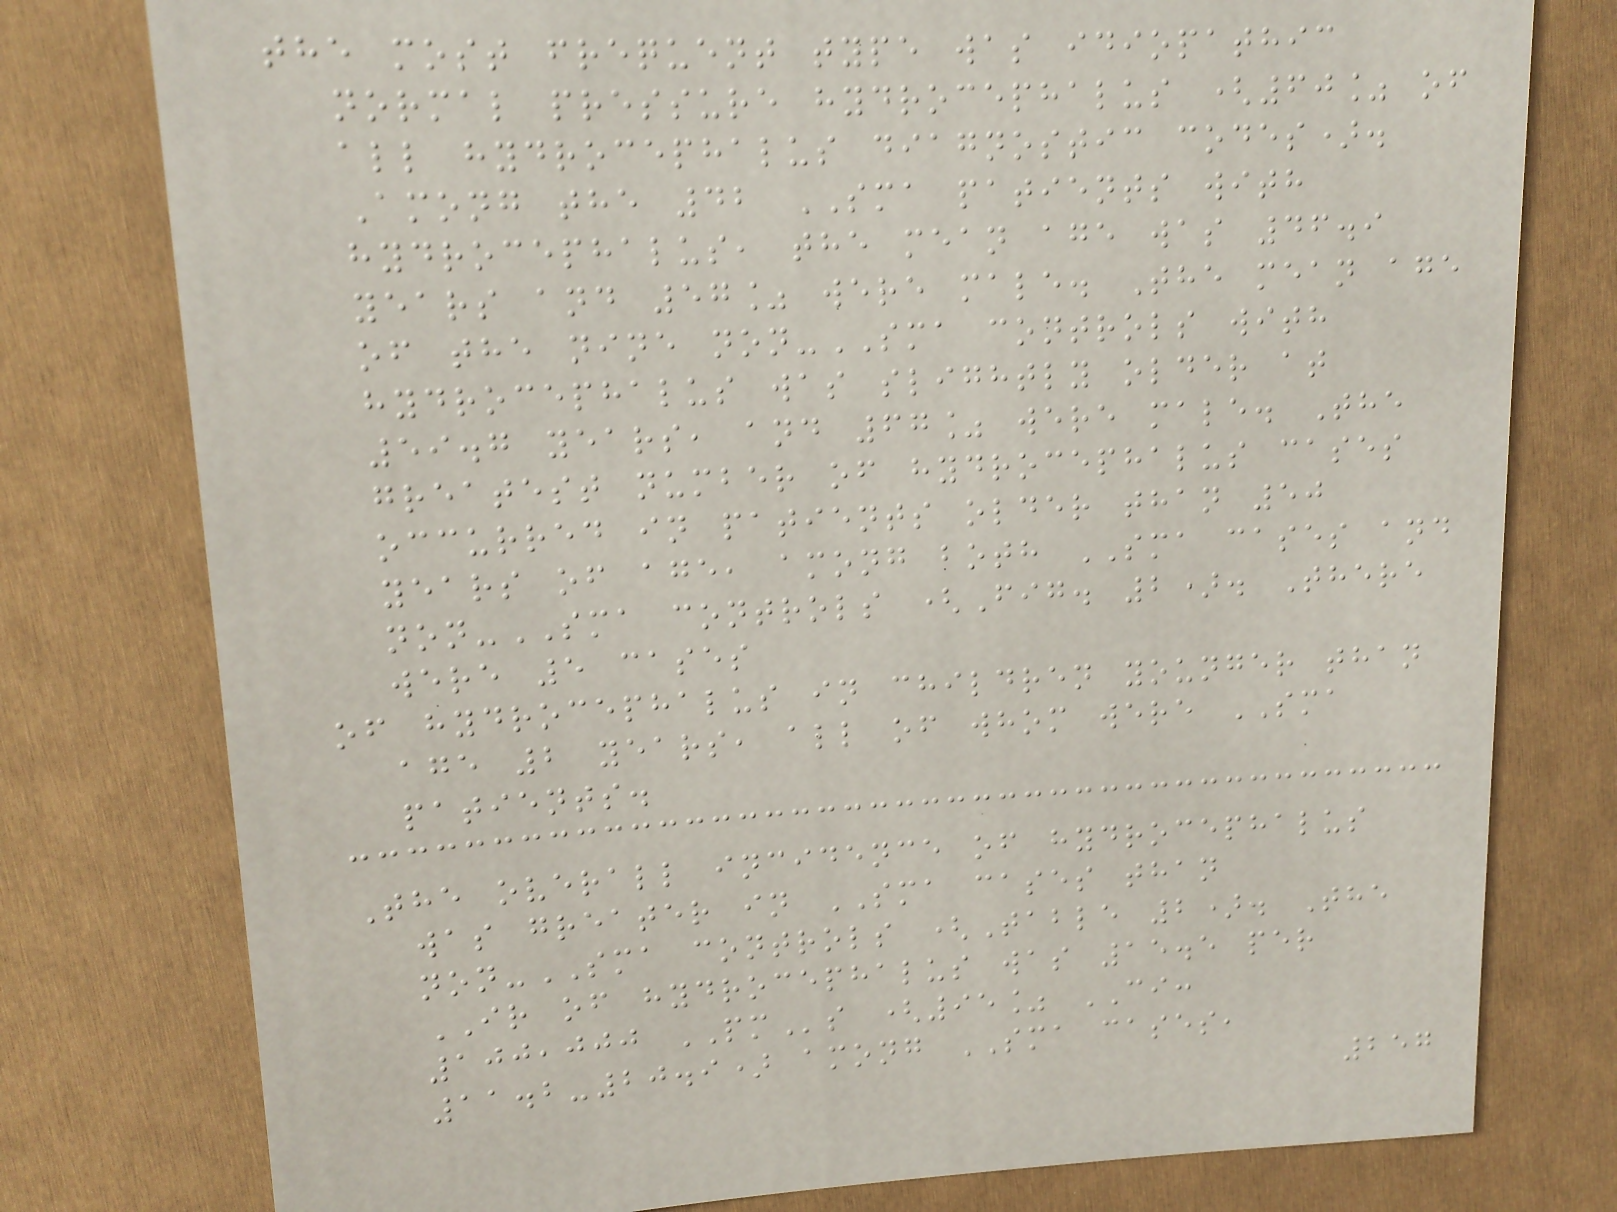the most frequent type was idiopathic
normal pressure hydrocephalus (60% of
all hydrocephalus diagnostic codes).
Among the 42 SMA patients with
hydrocephalus, the mean age was 46.9
years and 57% were male. The mean age
of the nine non-SMA controls with
hydrocephalus was slightly older at
59.7 years, and 67% were male. The
greatest number of hydrocephalus cases
occurred in patients older than 50
years of age, among both SMA cases and
non-SMA controls (Fig. 2). There
were 5 cases
of hydrocephalus in children younger than
age 2 years, all of whom were SMA
patients.
The overall incidence of hydrocephalus
was greater in SMA cases than
non-SMA controls (Table 2). The
IR of hydrocephalus was 15.5 per
100,000 PMs (95% CI:
11.2-20.9) among SMA cases,
257
